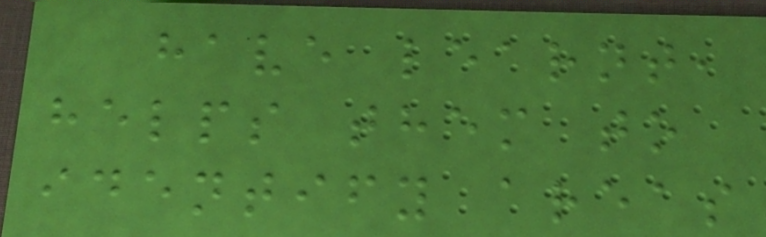have learnt,
helps them to
identify areas
